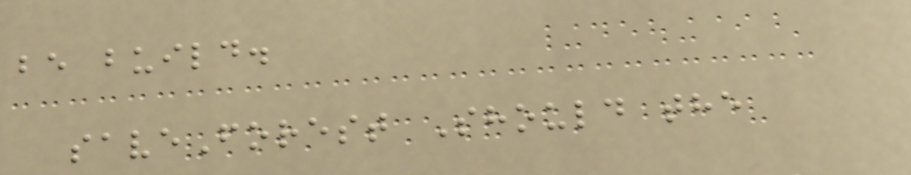be build.
saveForest Should the
